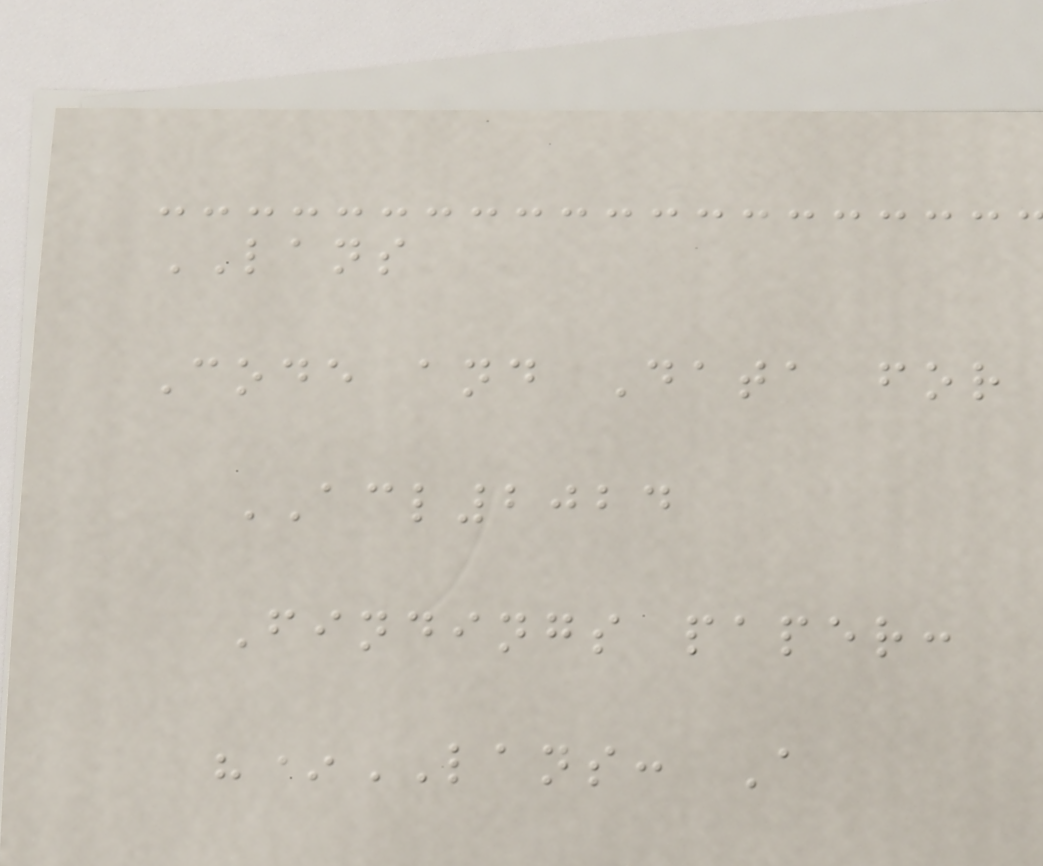LANS
Code and Data for
ACL2024
Findings paper:
"*LANS: A
